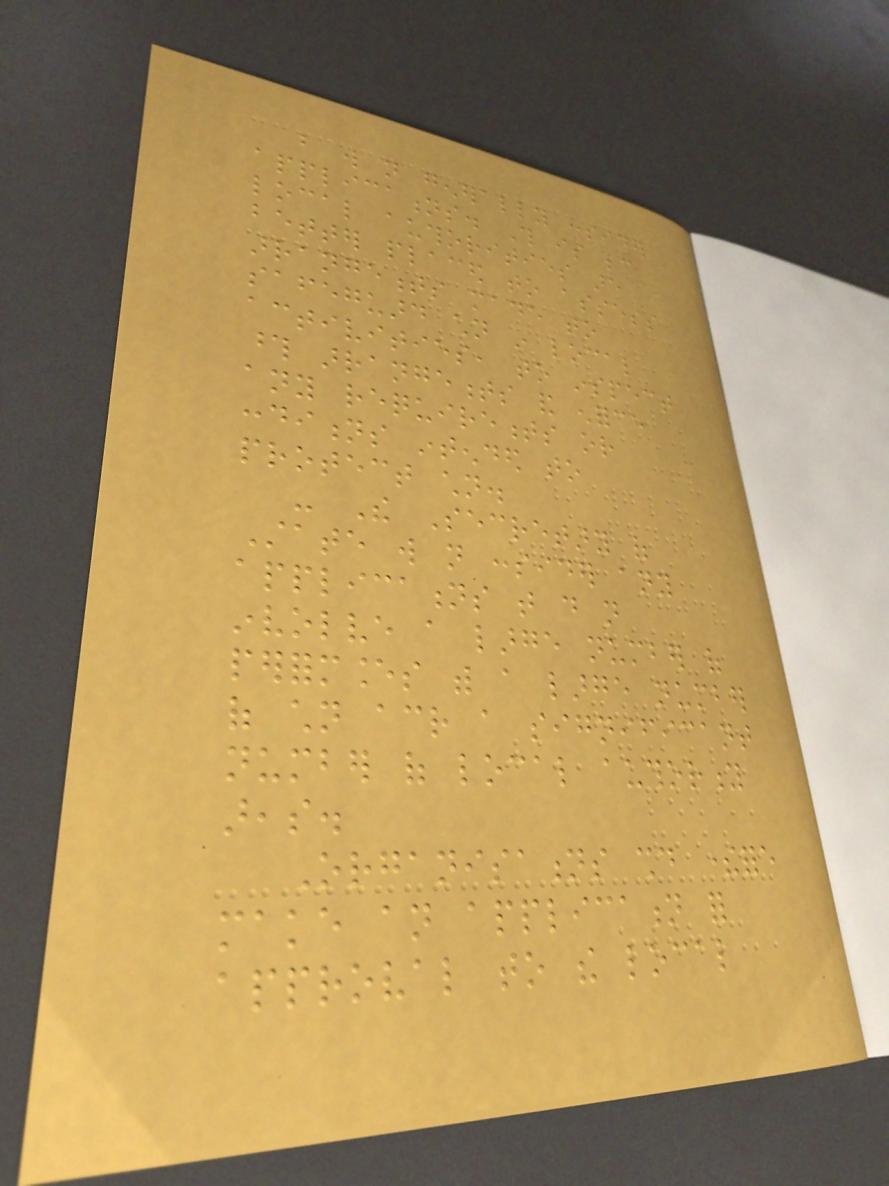but will not generally consider
applications. This is because
local authorities are
better placed to assess
arrangements made to
safeguard children in local
activities, to inspect
those arrangements and enforce
any requirements or
conditions intended to
protect children.
- The Secretary of
State will not consider any
applications that do not
involve a large number of
performances with a large number
of children across a significant
number of local authority
areas.
Organisations should therefore
make an application for
approval to the local
